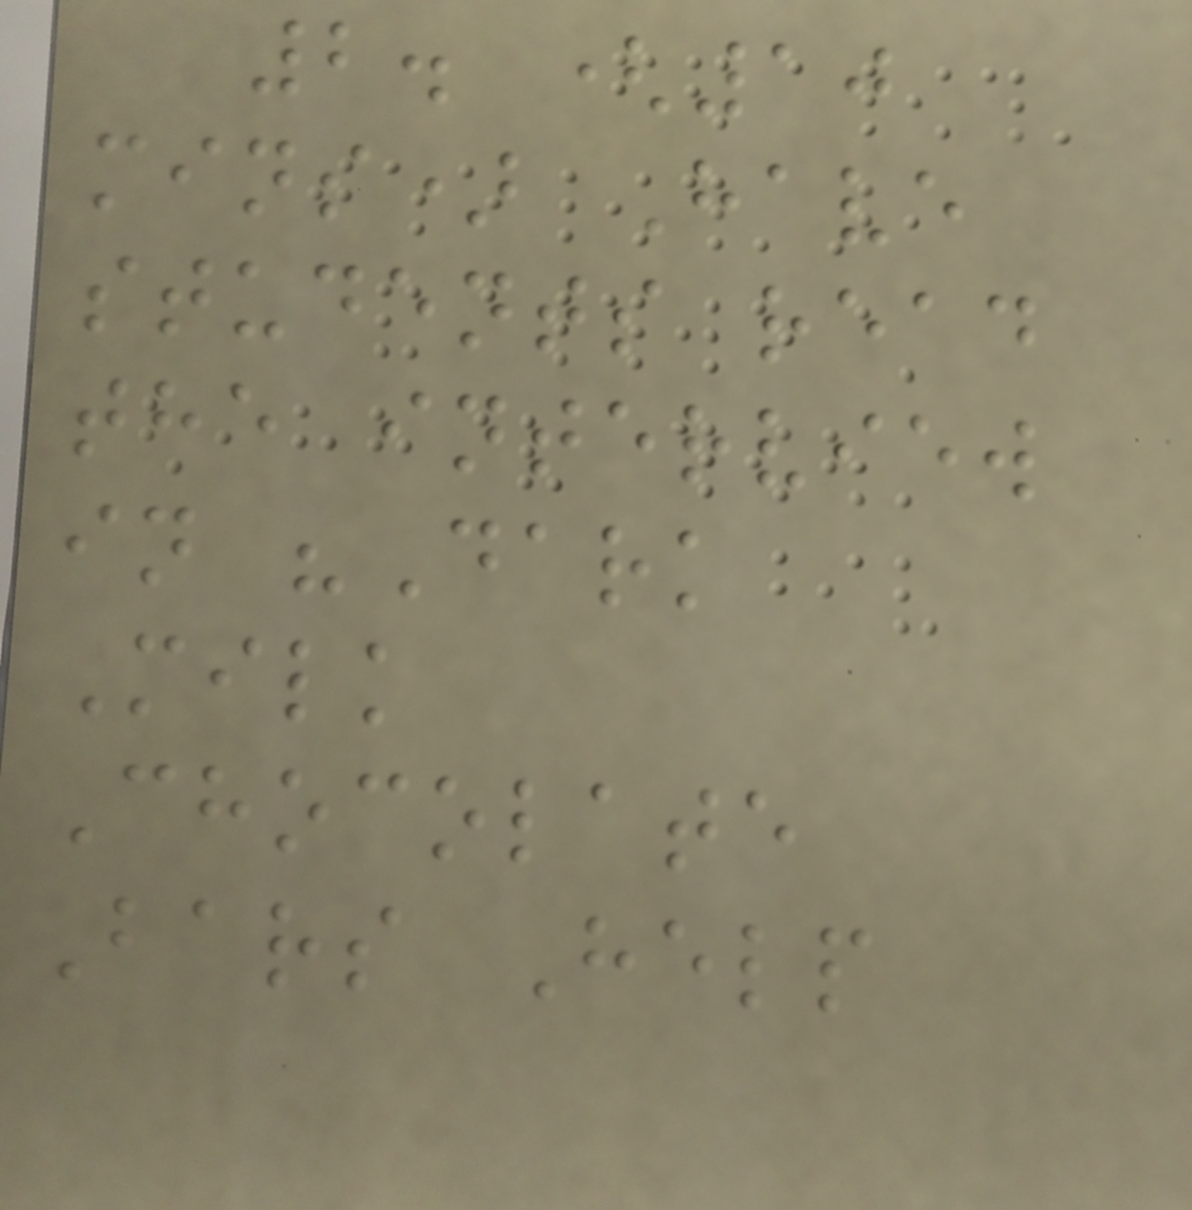2. (10
mins) Have
students read
the interview
in "Dark
Milk
Chocolate
Bars Help
